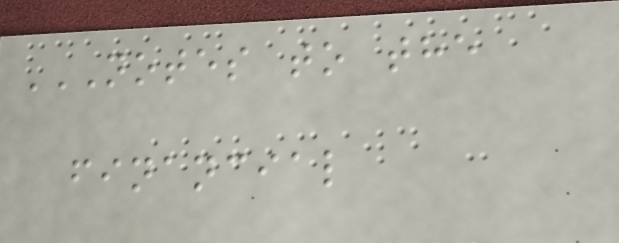NOTES TO THE
FINANCIAL
